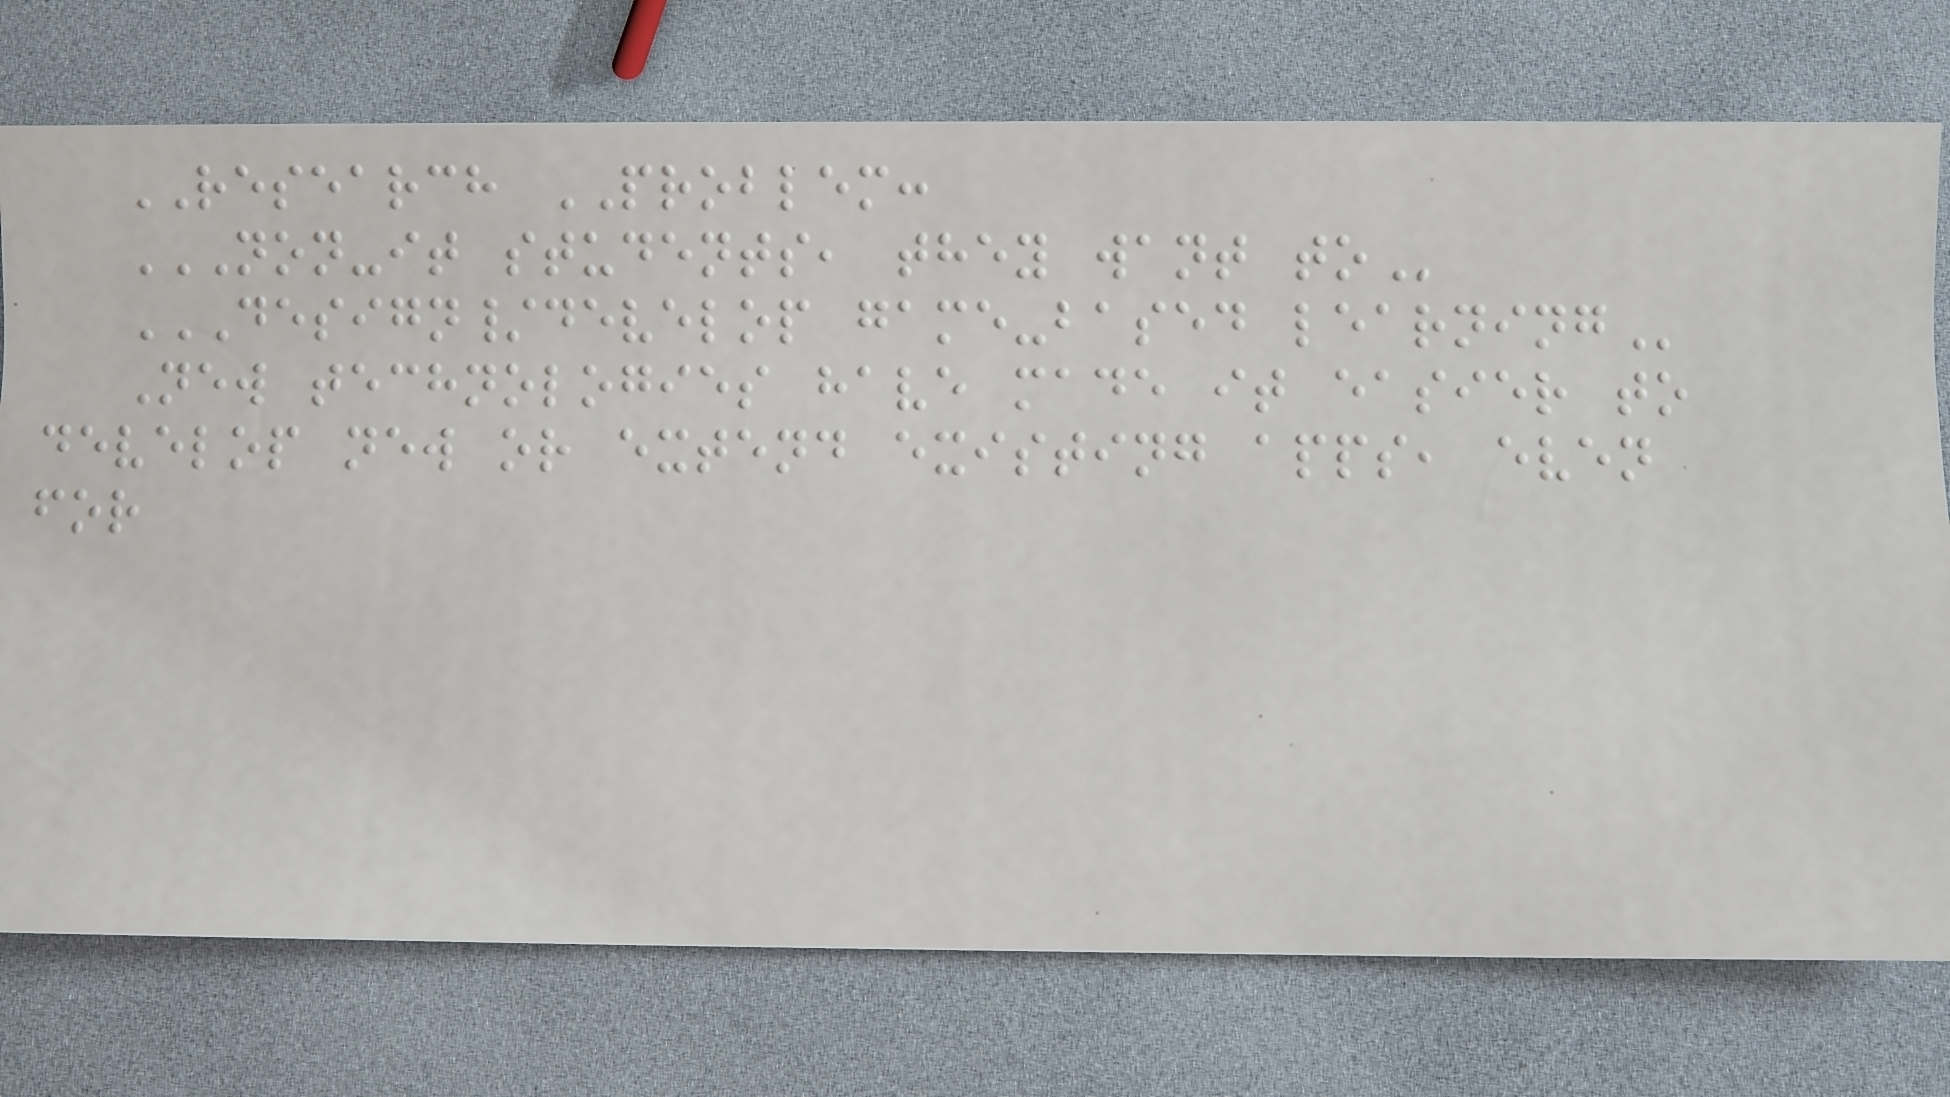RESEARCH PROBLEM:
NON-IT STUDENTS, THEY WANT TO
DESIGN/DEVELOP GAME-BASED LEARNING
New technologies have made it easier to
develop new or extend existing apps, even
for
